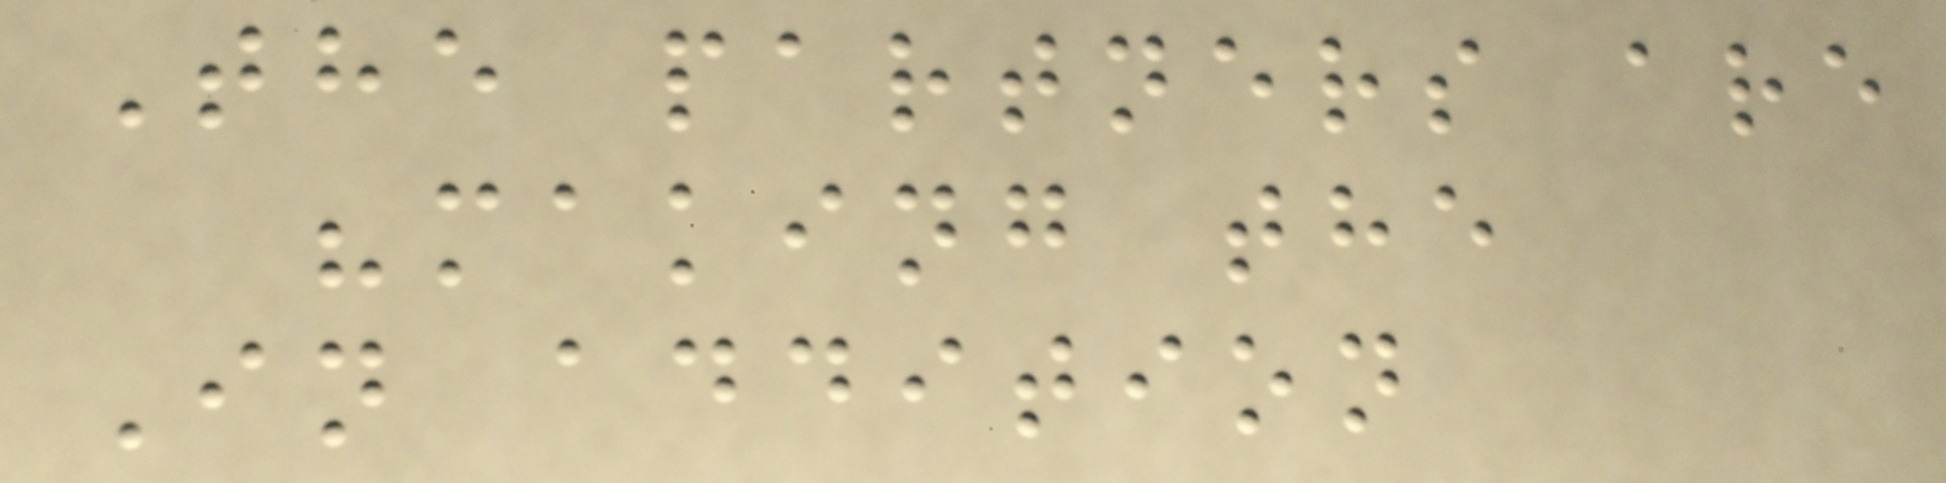The partners are
"making the
In addition
